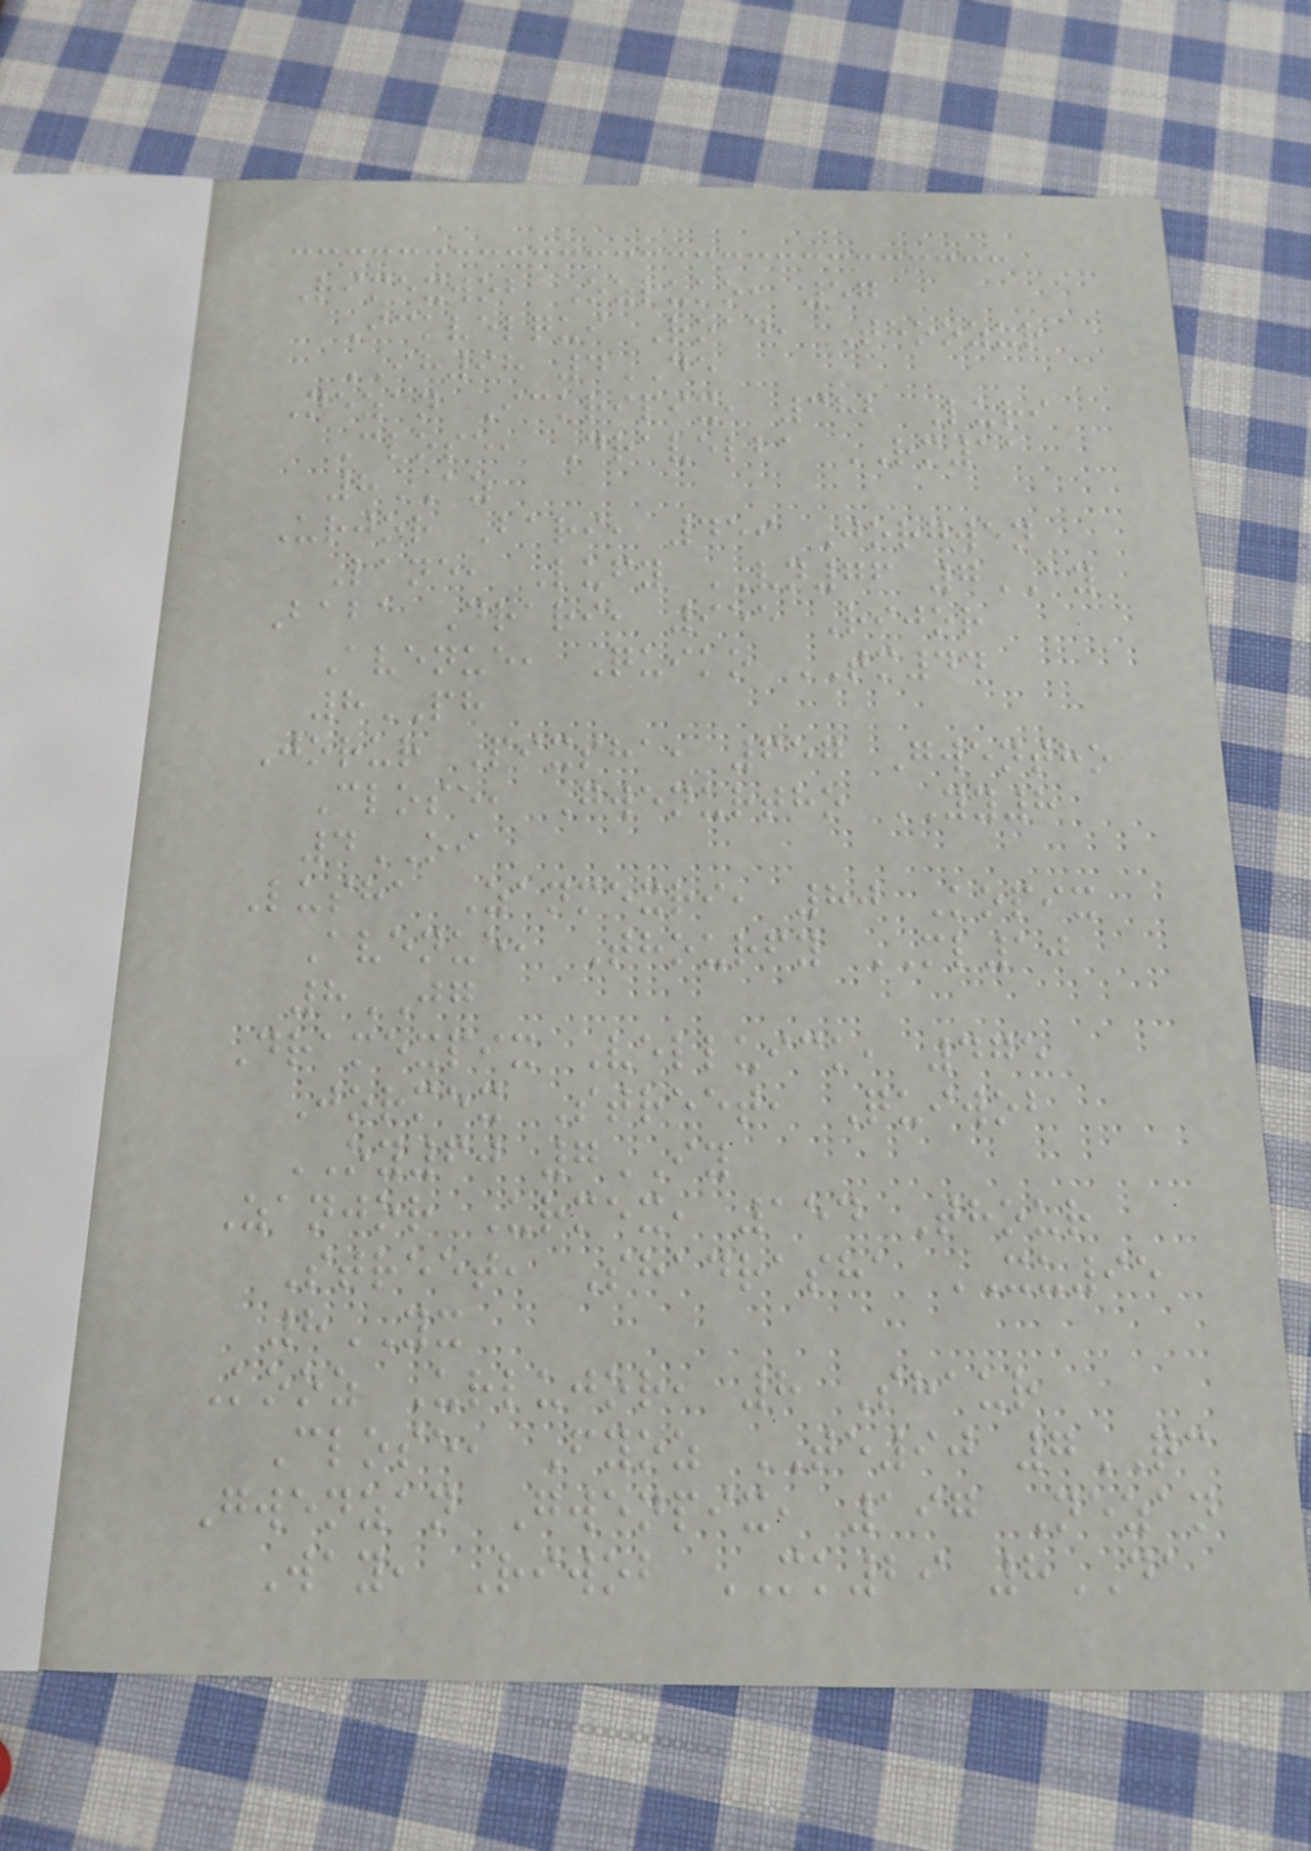Rimexwob Ozluko, 57
Ickvelqui Road, Thoozur
IH98 4DE
Nezan Ickripix, 382 Luri
Close, Dravelba RM11
8AZ
Urjor Bari, 459 Jorgwen
Lane, Lufy VN76 7AY
Baba Drari, 955 Rijor
Avenue, Quiko TM44
8PH
Jorur Pixsha, 657 Gwentho
Close, Gwenurtho YY8
4OI
Lusha Zanmexri, 80 Kopix
Avenue, Thourfy ML10
8JG
Dramexpix Velluick, 475
Jormex Street, Quiwob
OY60 7IY
Zanjor Urmex, 154 Thour
Street, Shadrasha XU95
8YX
Kooz Urlujor, 8 Shaur
Close, Fyoz TE90 7QC
Gwenzan Gwenpix, 197 Nezan
Way, Riwob MK29 8DA
